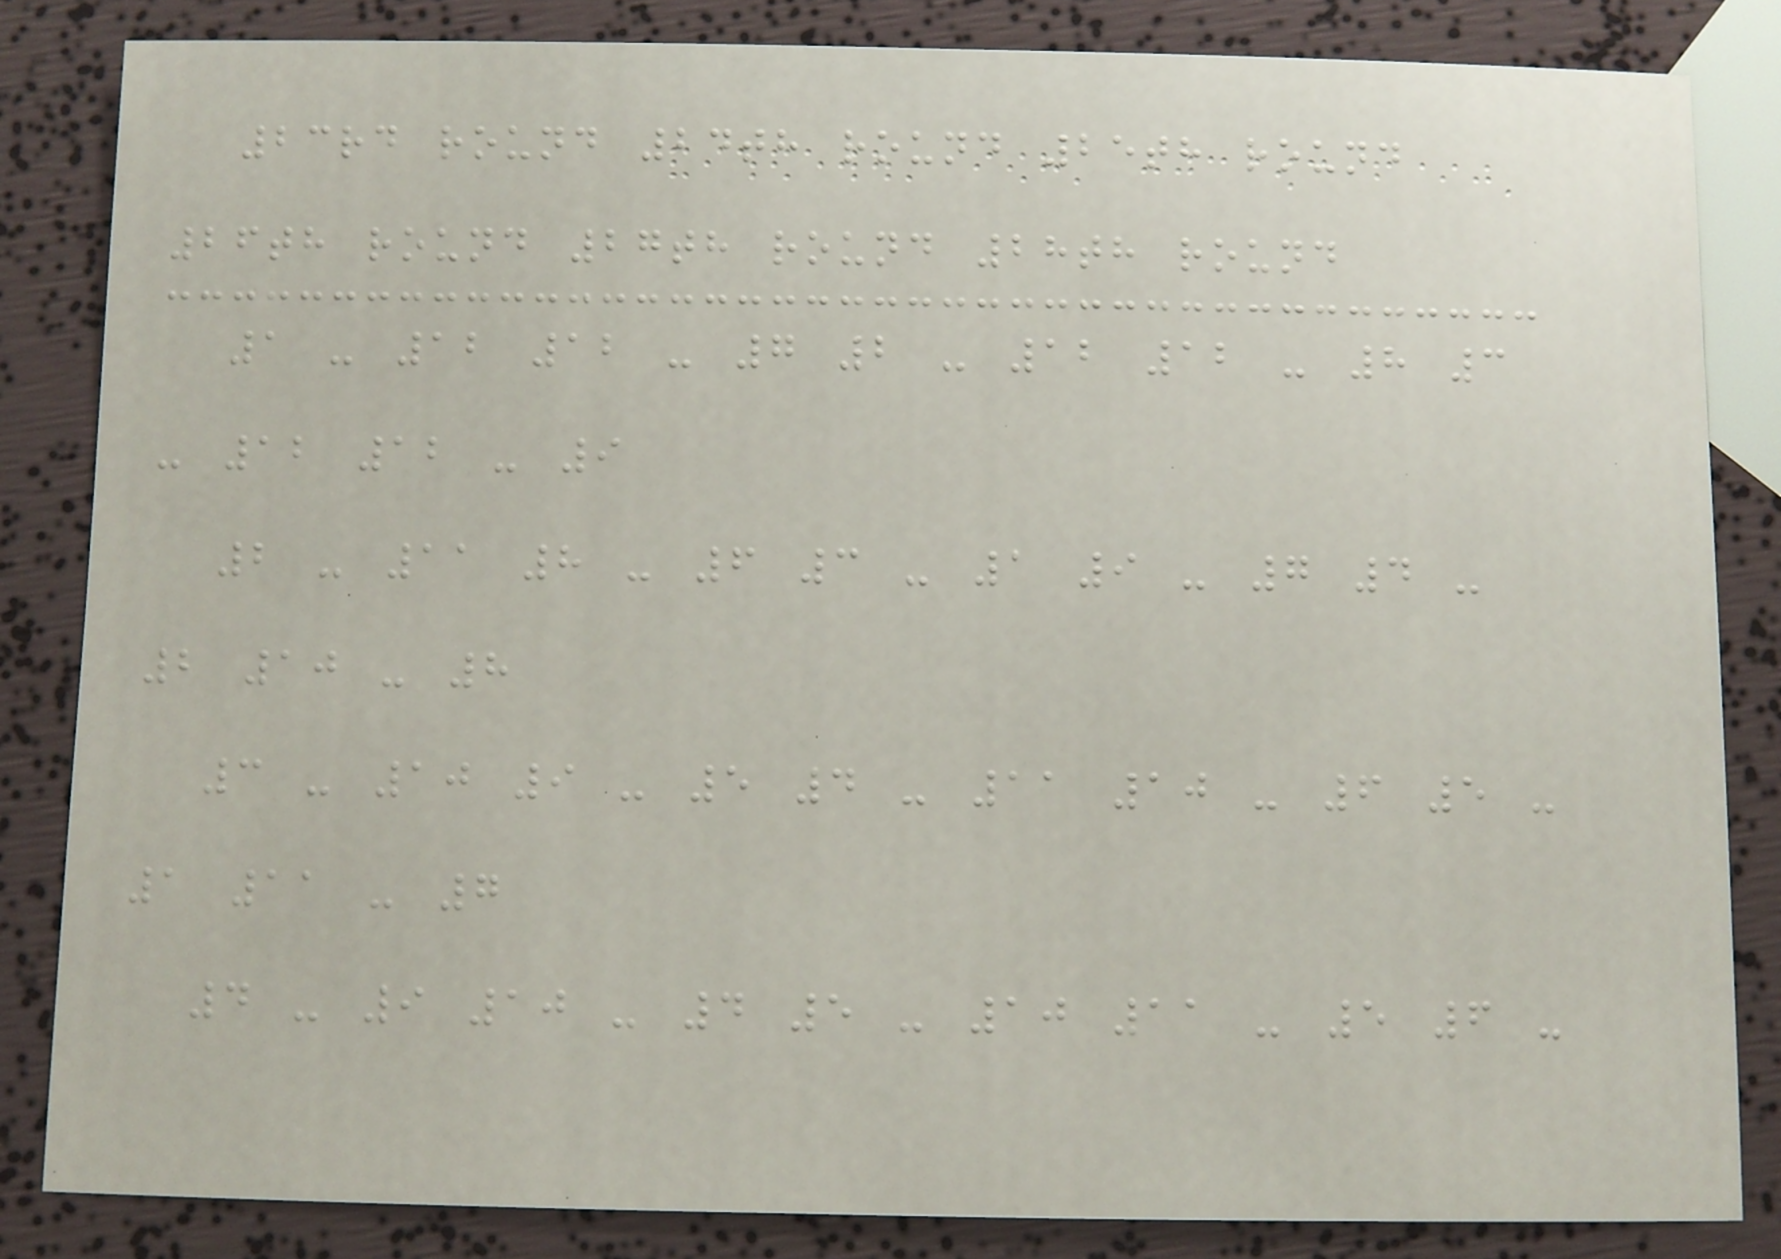23rd round 24th round 25th round
26th round 27th round 28th round
1 - 12 12 - 7 2 - 12 12 - 8 3
- 12 12 - 9
2 - 11 8 - 6 3 - 1 9 - 7 4 -
2 10 - 8
3 - 10 9 - 5 4 - 11 10 - 6 5 -
1 11 - 7
4 - 9 10 - 4 5 - 10 11 - 5 6 -
